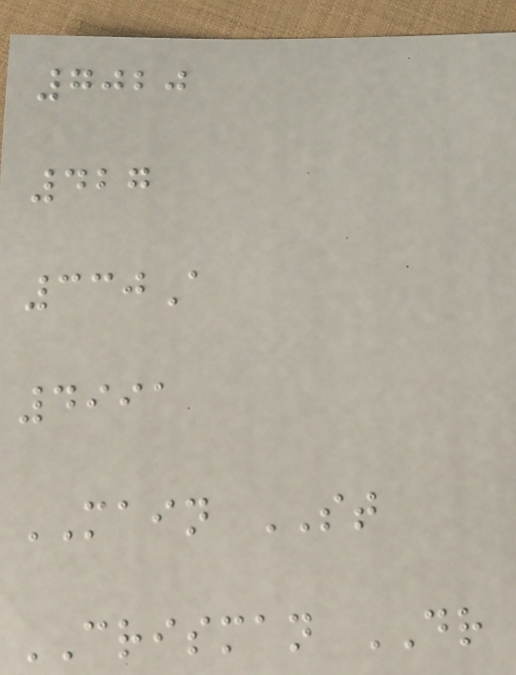7020
427
330A
4991
MAIN ST
CRISMAN DR
